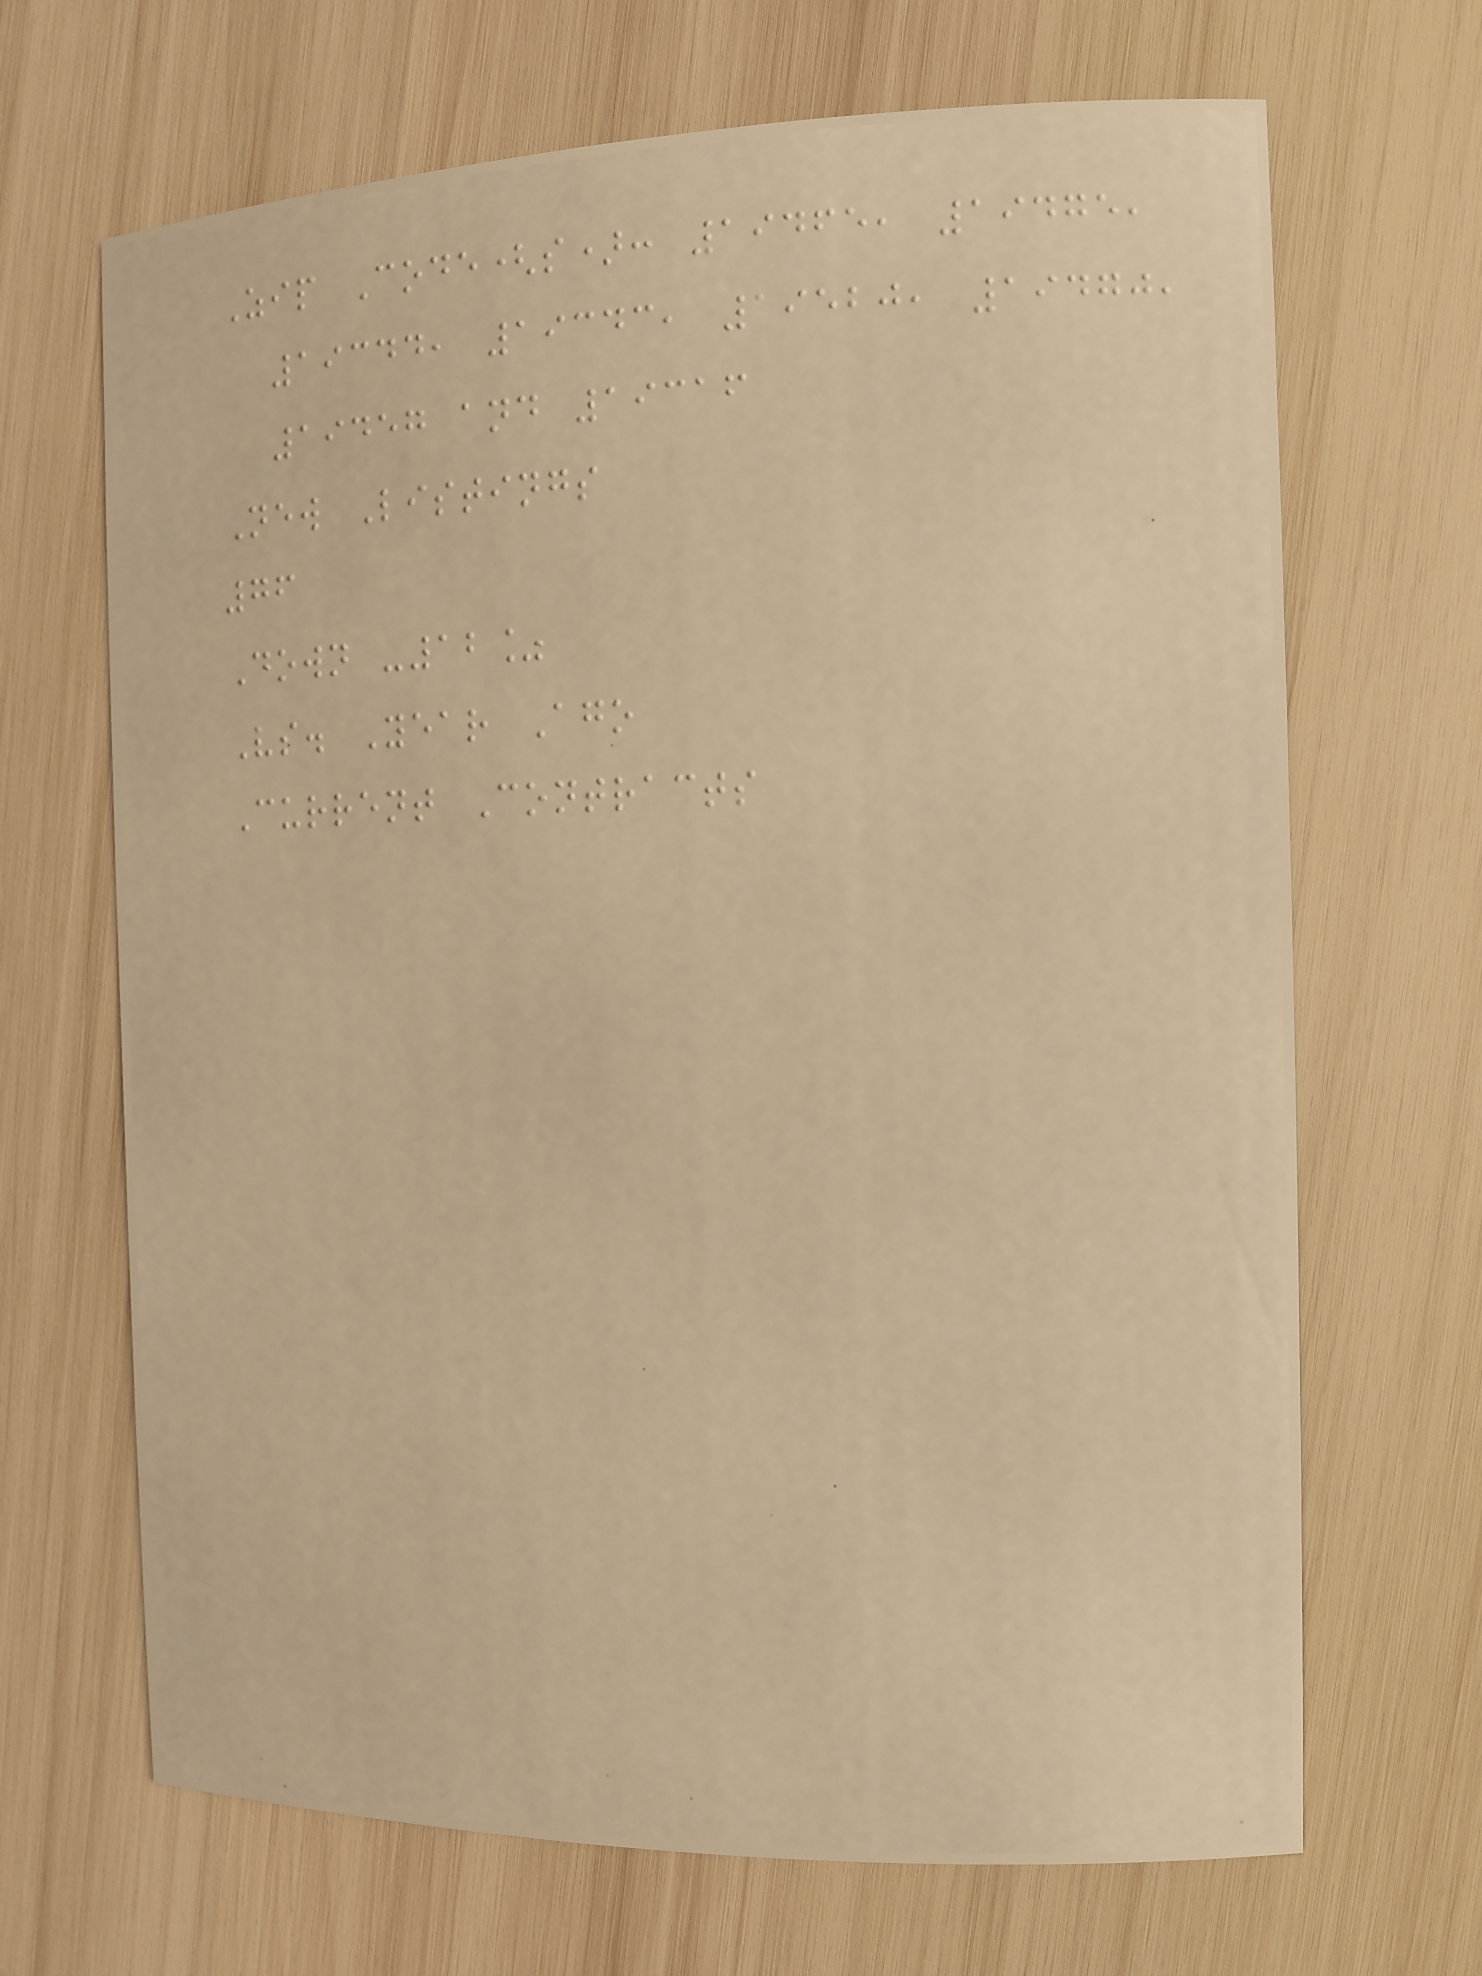Zip Code(s): 19465, 19475,
19344, 19343, 19520, 19470,
19457 and 19316
New Listings
76
Down -12%
Vs. Year Ago
Current Contracts
